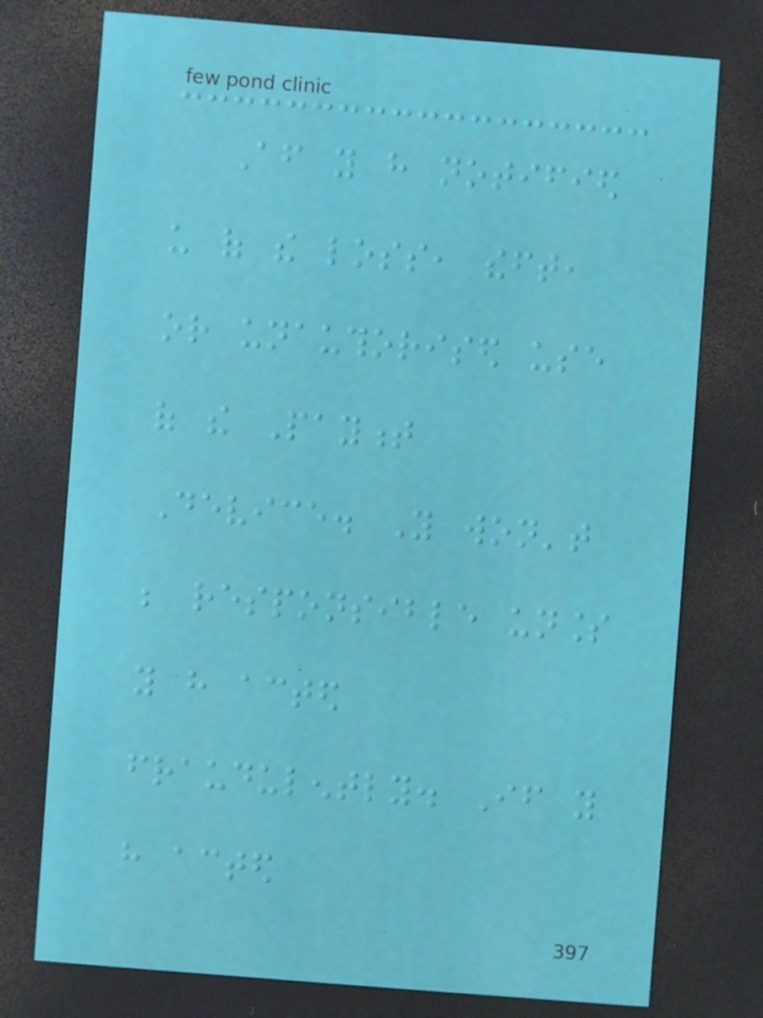After you have notified
us of the loss, theft,
or unauthorised use
of the Payment
Device. You won't
be responsible unless
you have acted
fraudulently. If you
have acted
